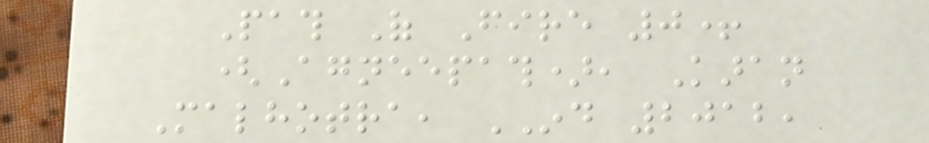Path Of Fire 0+
(Agneepath), Karan
Malhotra, IND 2012,
